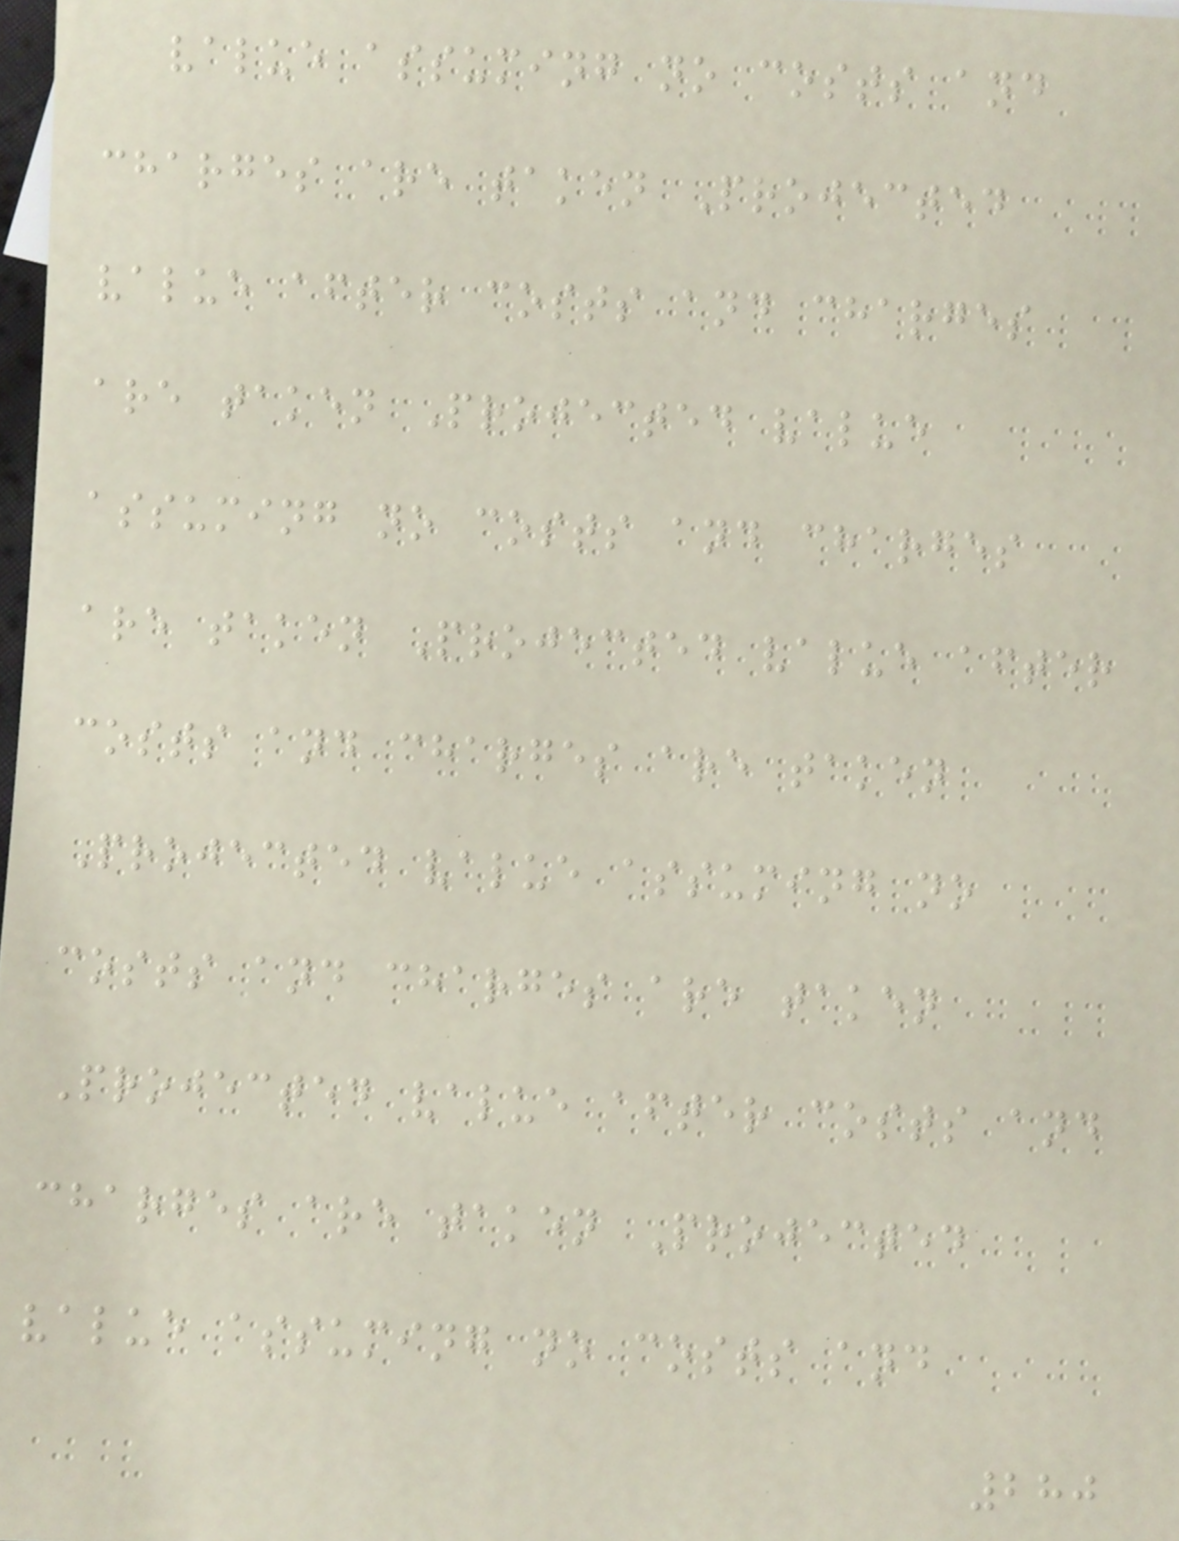value assuming no costs and
charges are taken Projected
value after costs and charges
are taken Projected value
assuming no costs and charges
are taken Projected value after
costs and charges are taken
Projected value assuming no
costs and charges are taken
Projected value after costs and
charges are taken Projected
value assuming no costs and
280
